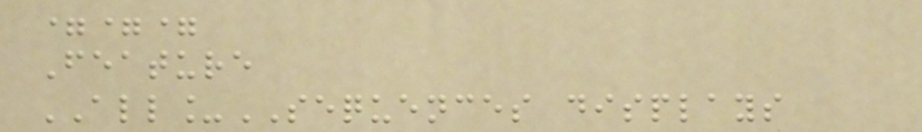===
Feature
ALL_SEQUENCES displays
